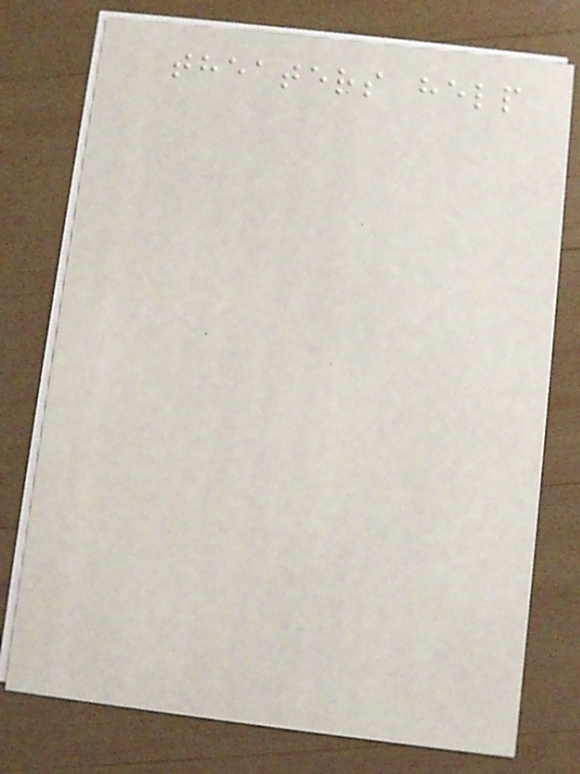theaters help
